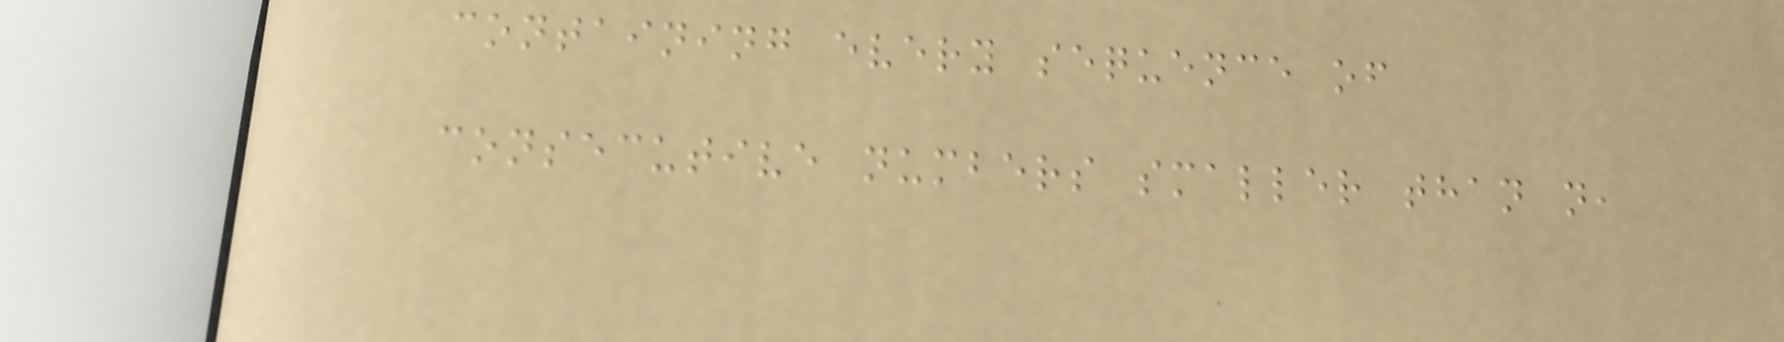containing every sequence of
consecutive numbers smaller than n,
